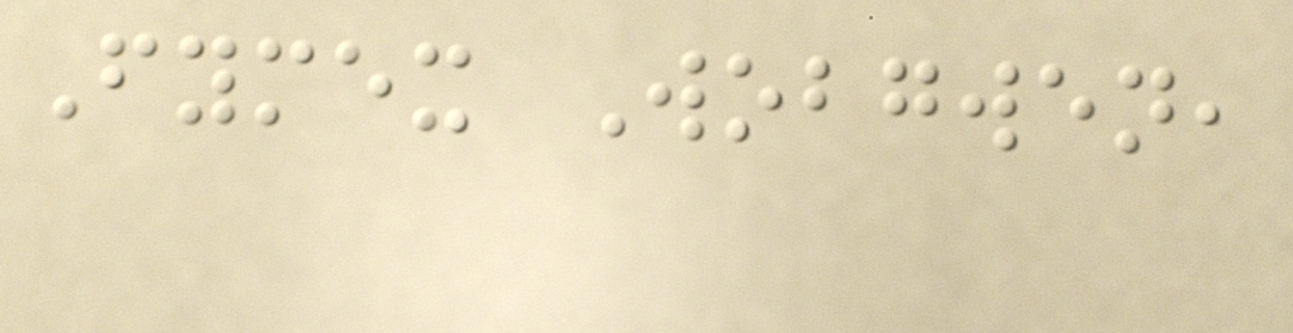Fymex Wobgwen,
